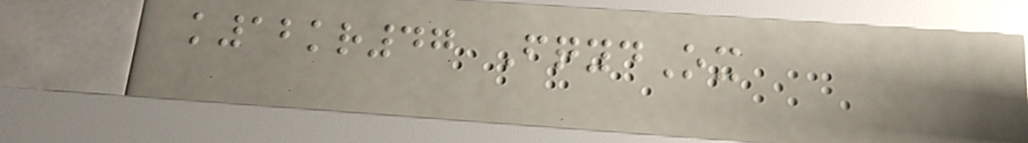k12kr47 FqydOx
